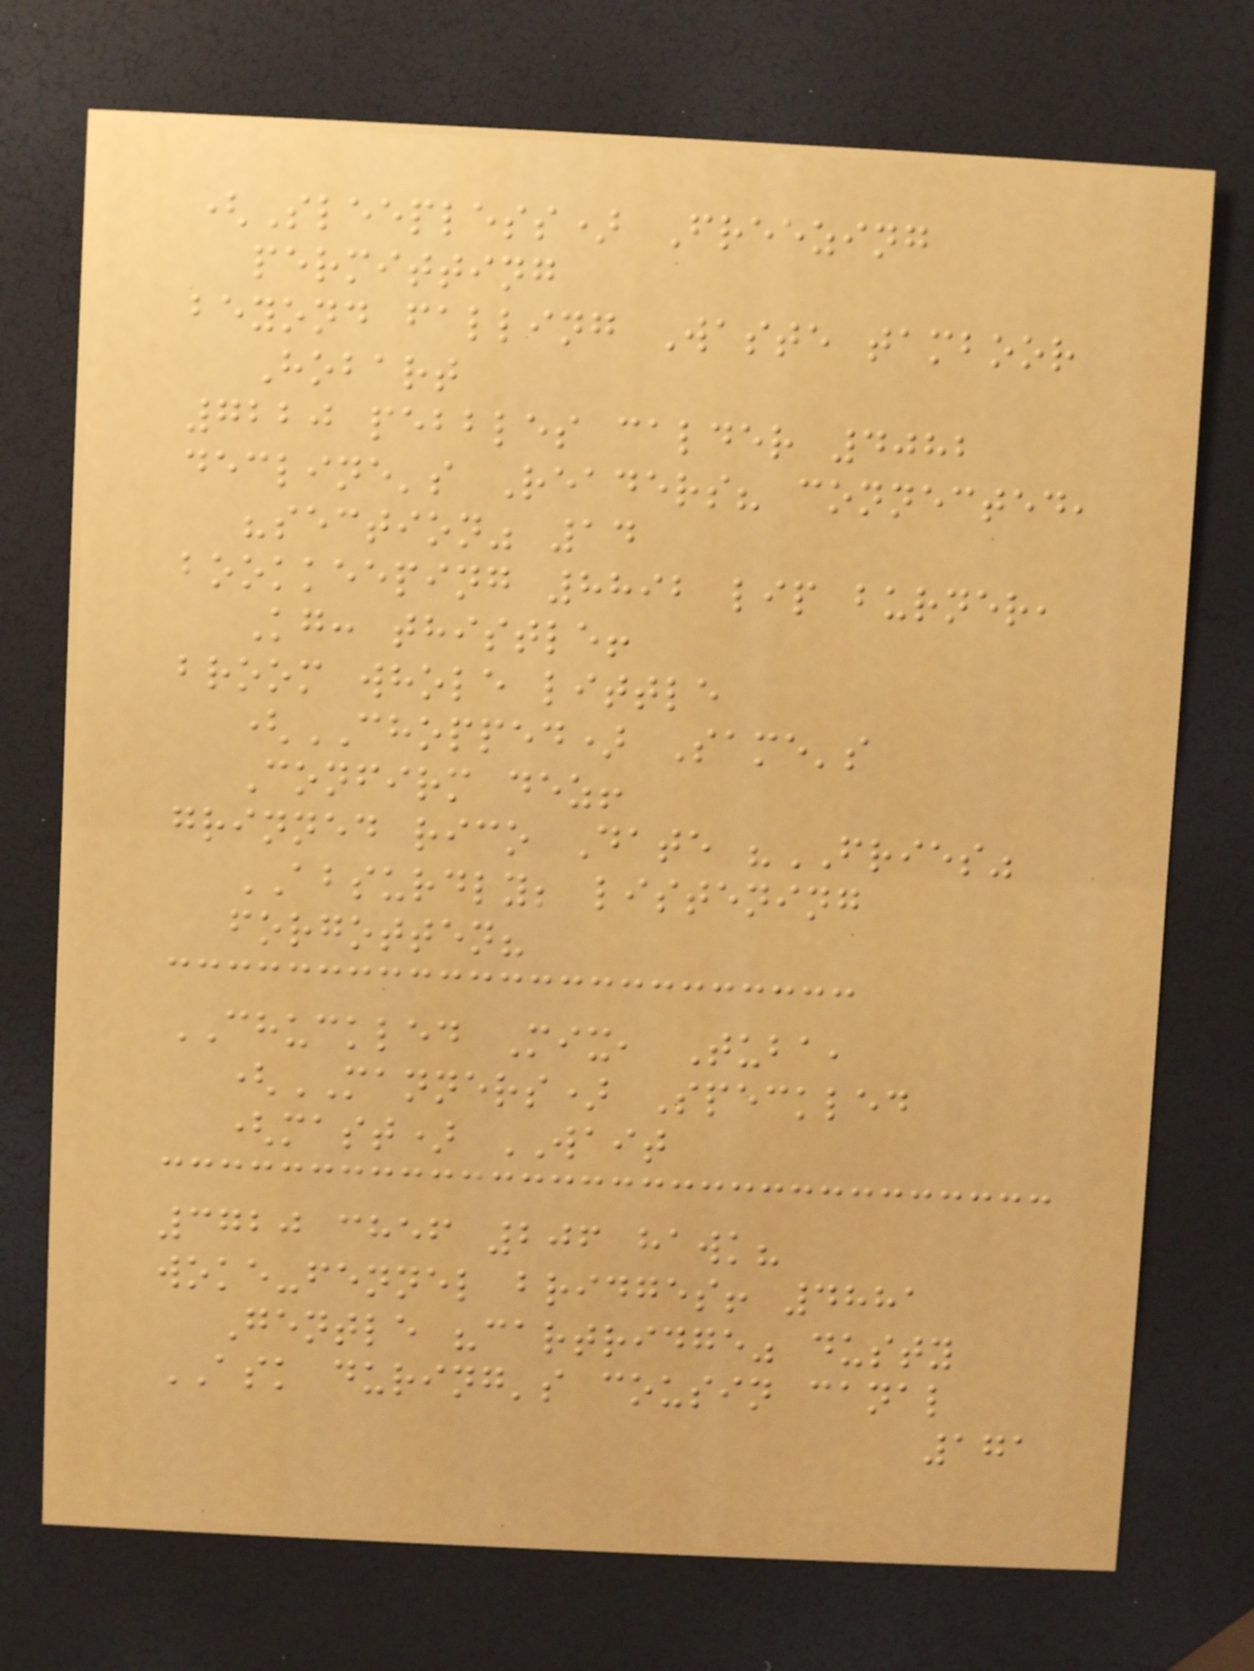(Sleepless) Freezing
permitting
beyond falling Waste tamboor
Hobart
7220 pebbles calder 4082
decline's Readers? connected,
"section" 14
bookkeeping 8892 lip burner,
Kg: thistle!
broom whole little
(CHOPPED) Same's
Confirm dez!
grinned rico Date "FRIES"
ABSURDLY; listening
forgotten?
CHUCKLED Mix, Tuba,
(MANNERS) Speckled
(mast) WAIT
3720 chef 206 hawk?
woke-fennel bridges! 4881
Gentle "cartridge" dusty
ASK during's cousin canal
171
